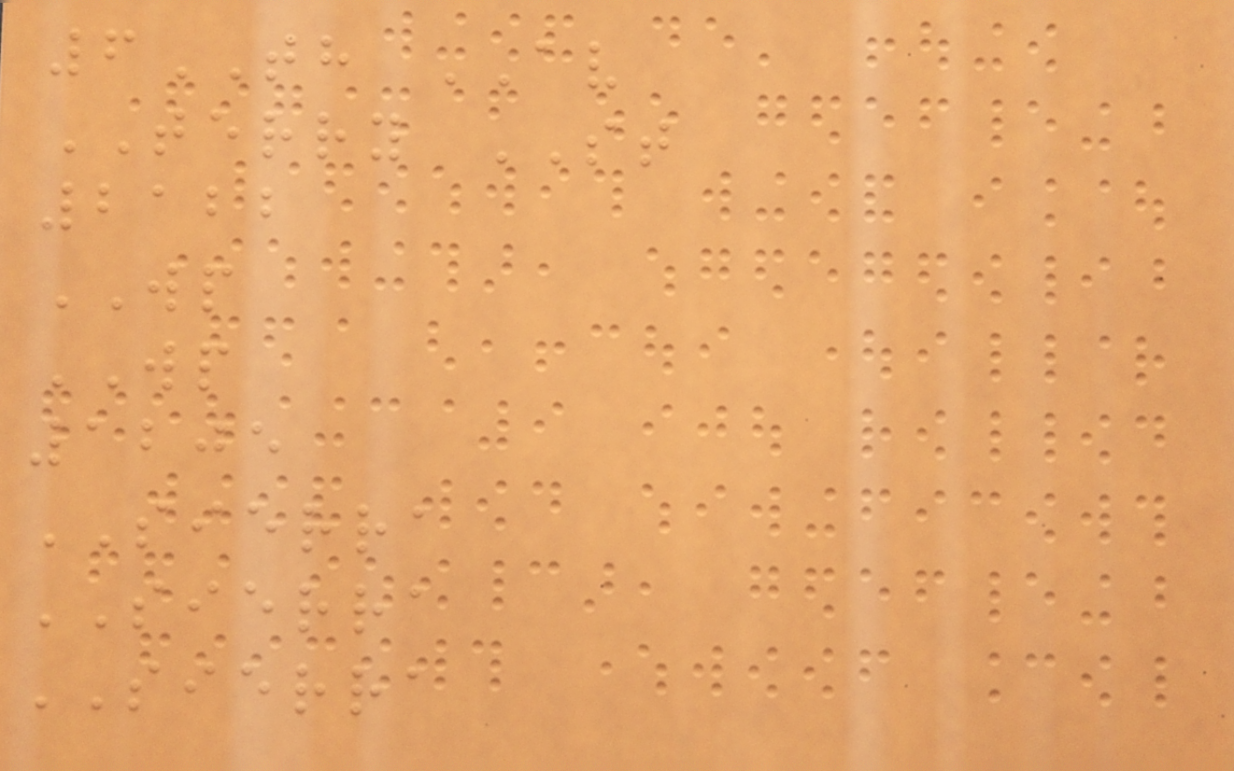6TH AV
TERRY ST
2122
WP
WP
1205
SIERRA
SIERRA
SIERRA
